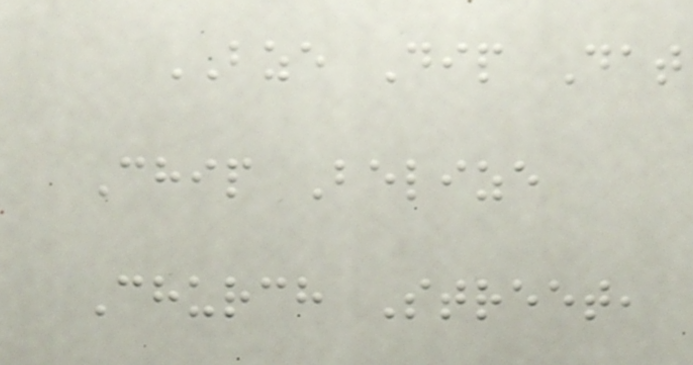BZE Dip Dat
Chip Belize
Church Street,
